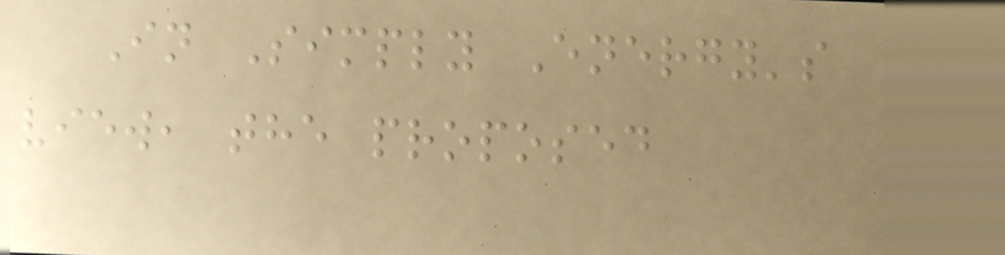In Simply Energy's
view, the proposed
